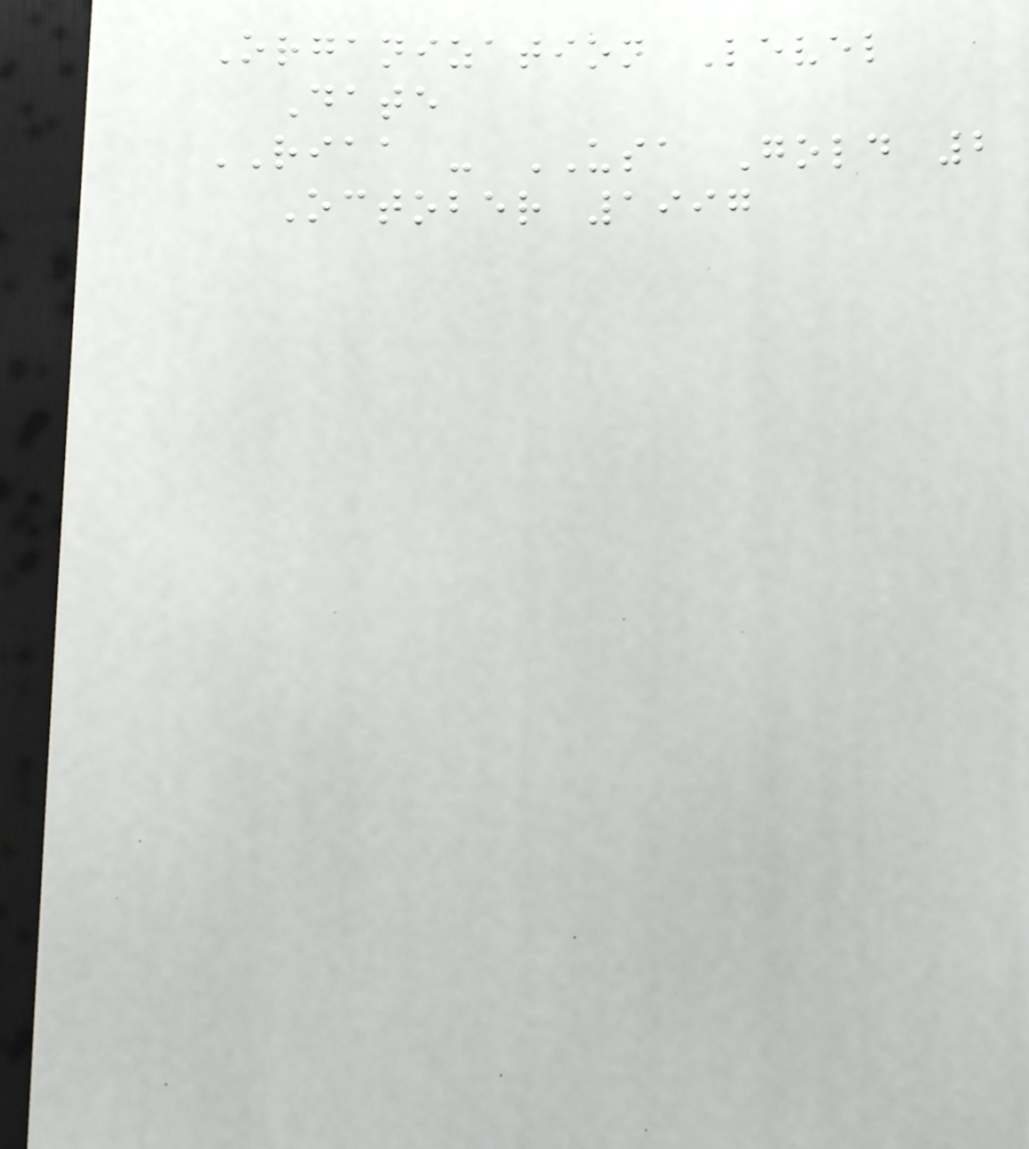Organization Level
Date
RIAA - USA Gold 2
October 1997
